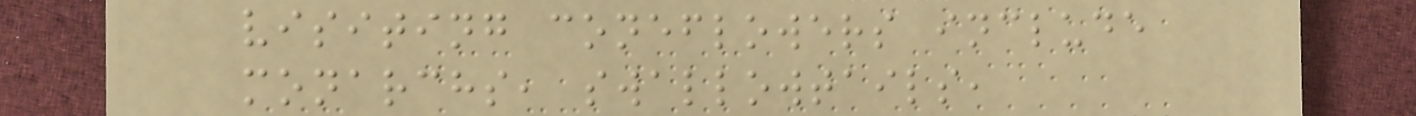visiting coneflowers include
monarchs, swallowtails,
